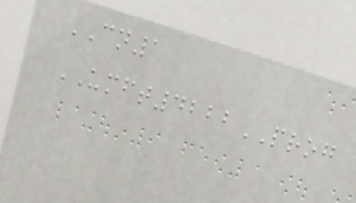CN1
UMFT4222PROG
